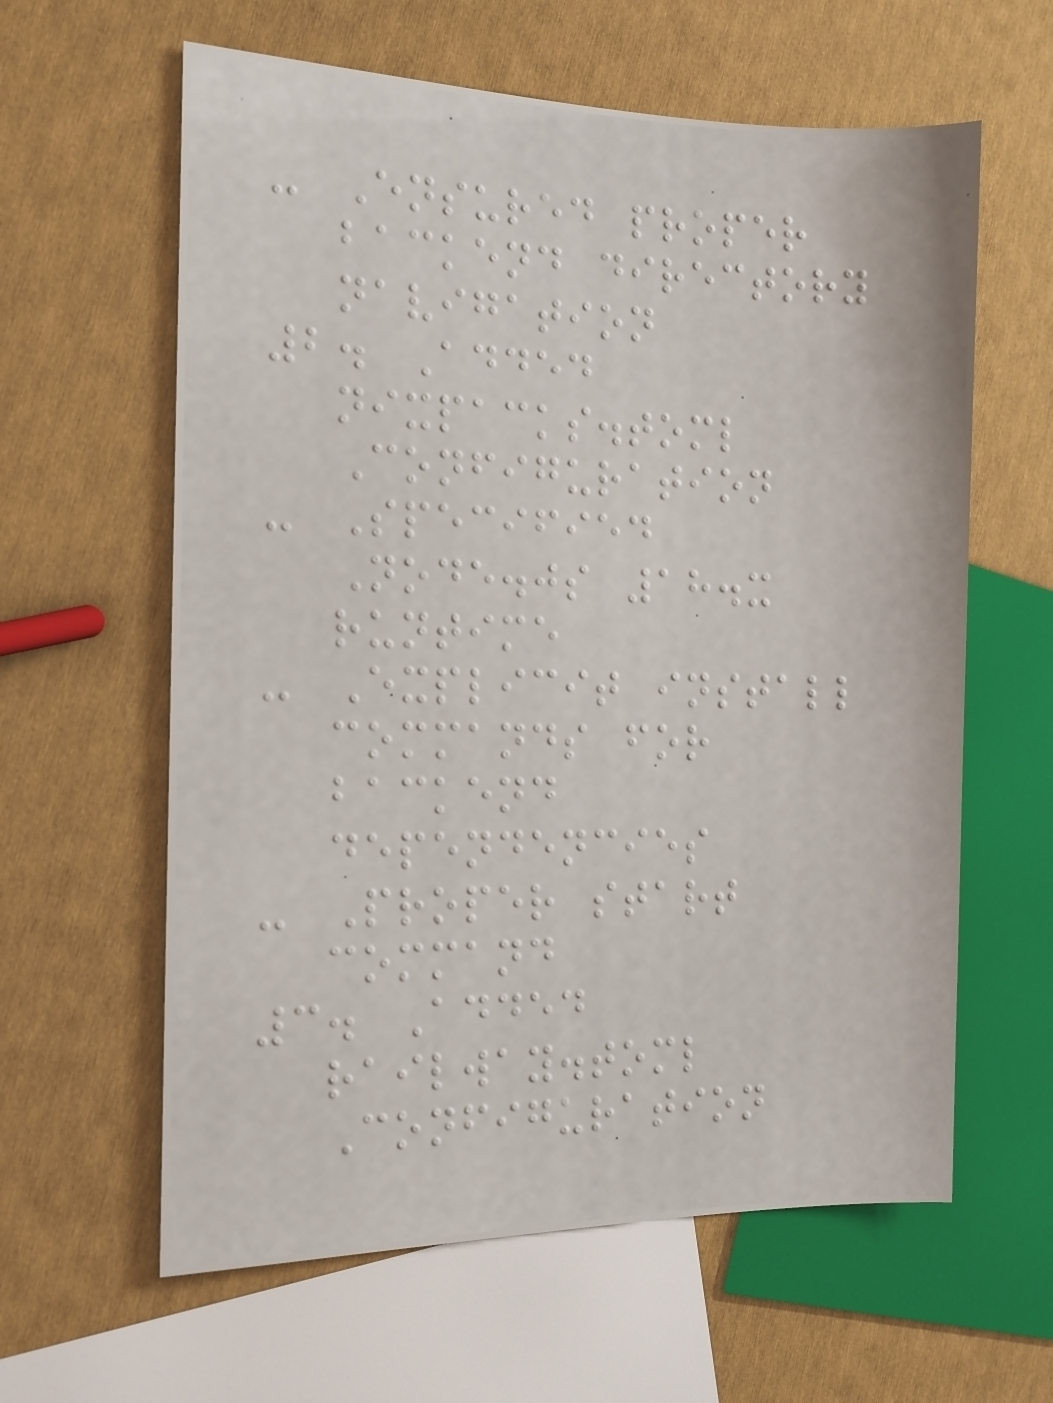- Ensured proper
backend directory
navigation
2. Added
nixpacks.toml
Configuration
- Specified
Node.js 18.x
runtime
- Explicit install
commands for
backend
dependencies
- Proper start
command
3. Added
railway.toml
Configuration
